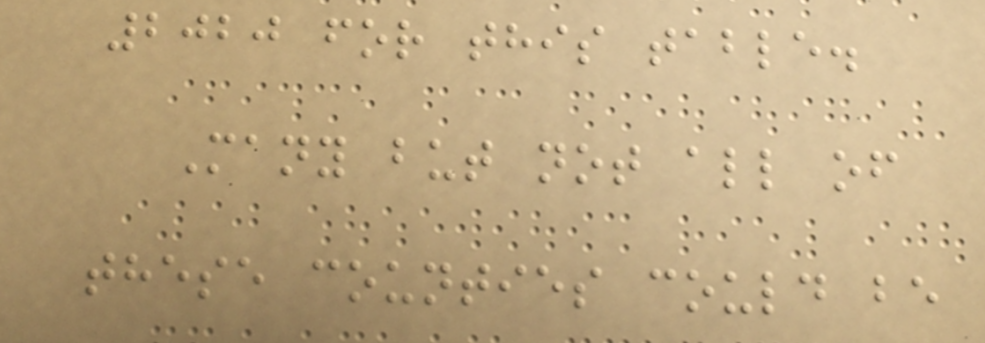2020 for this table.
Many but not all of
these counties could be
